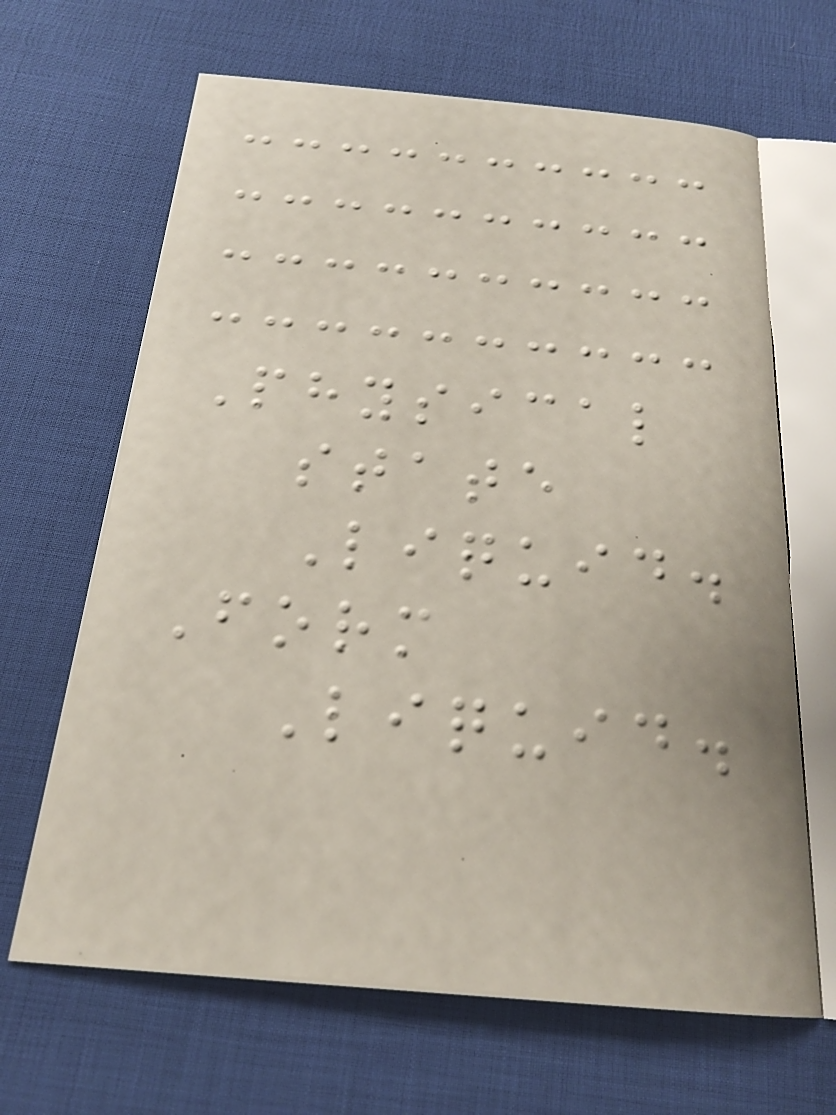Physical
state
Liquid.
Form
Liquid.
